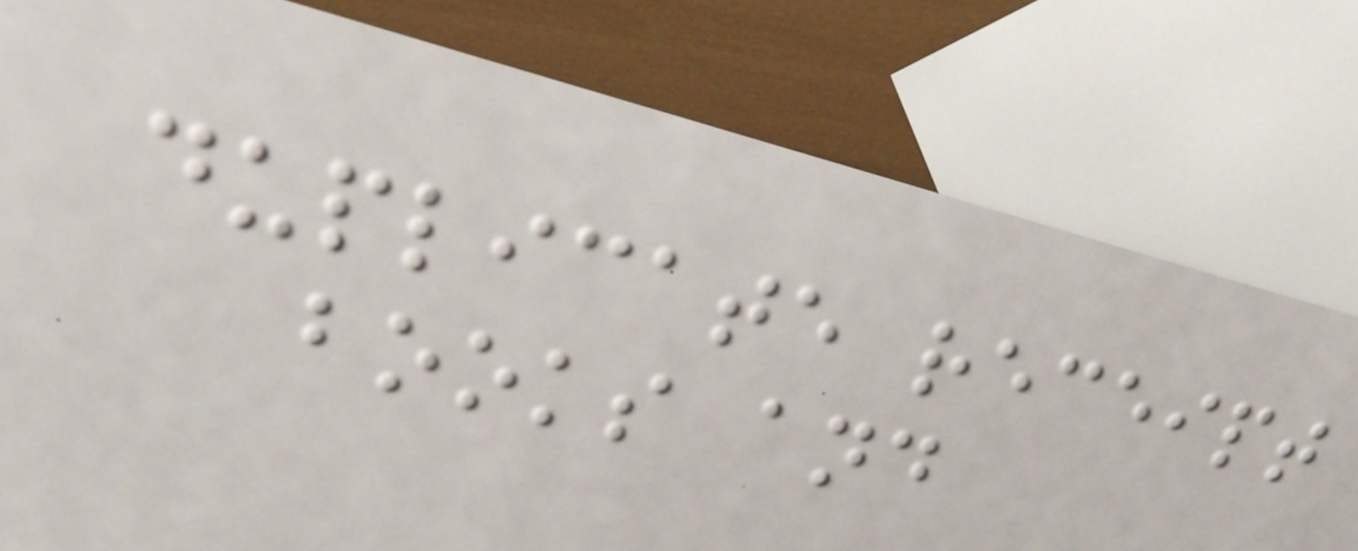duplicate receipt
books and
